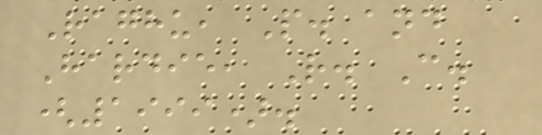Raghu, P. and
Hardie, R. C.
(1999).
